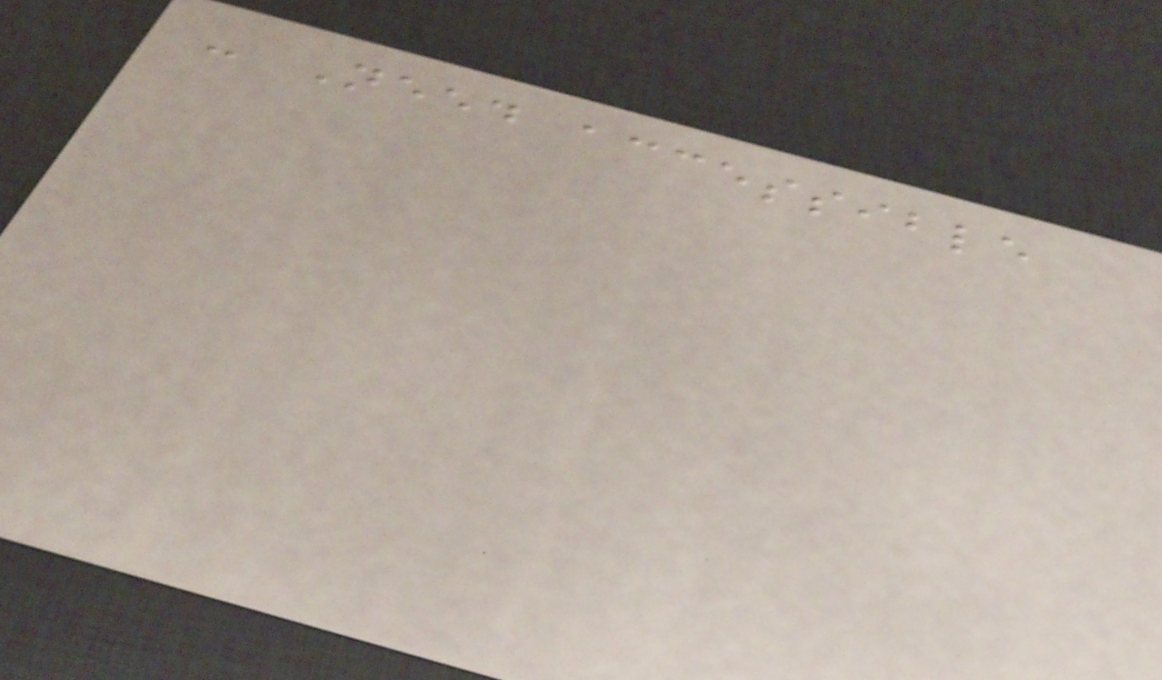- Need accessible
